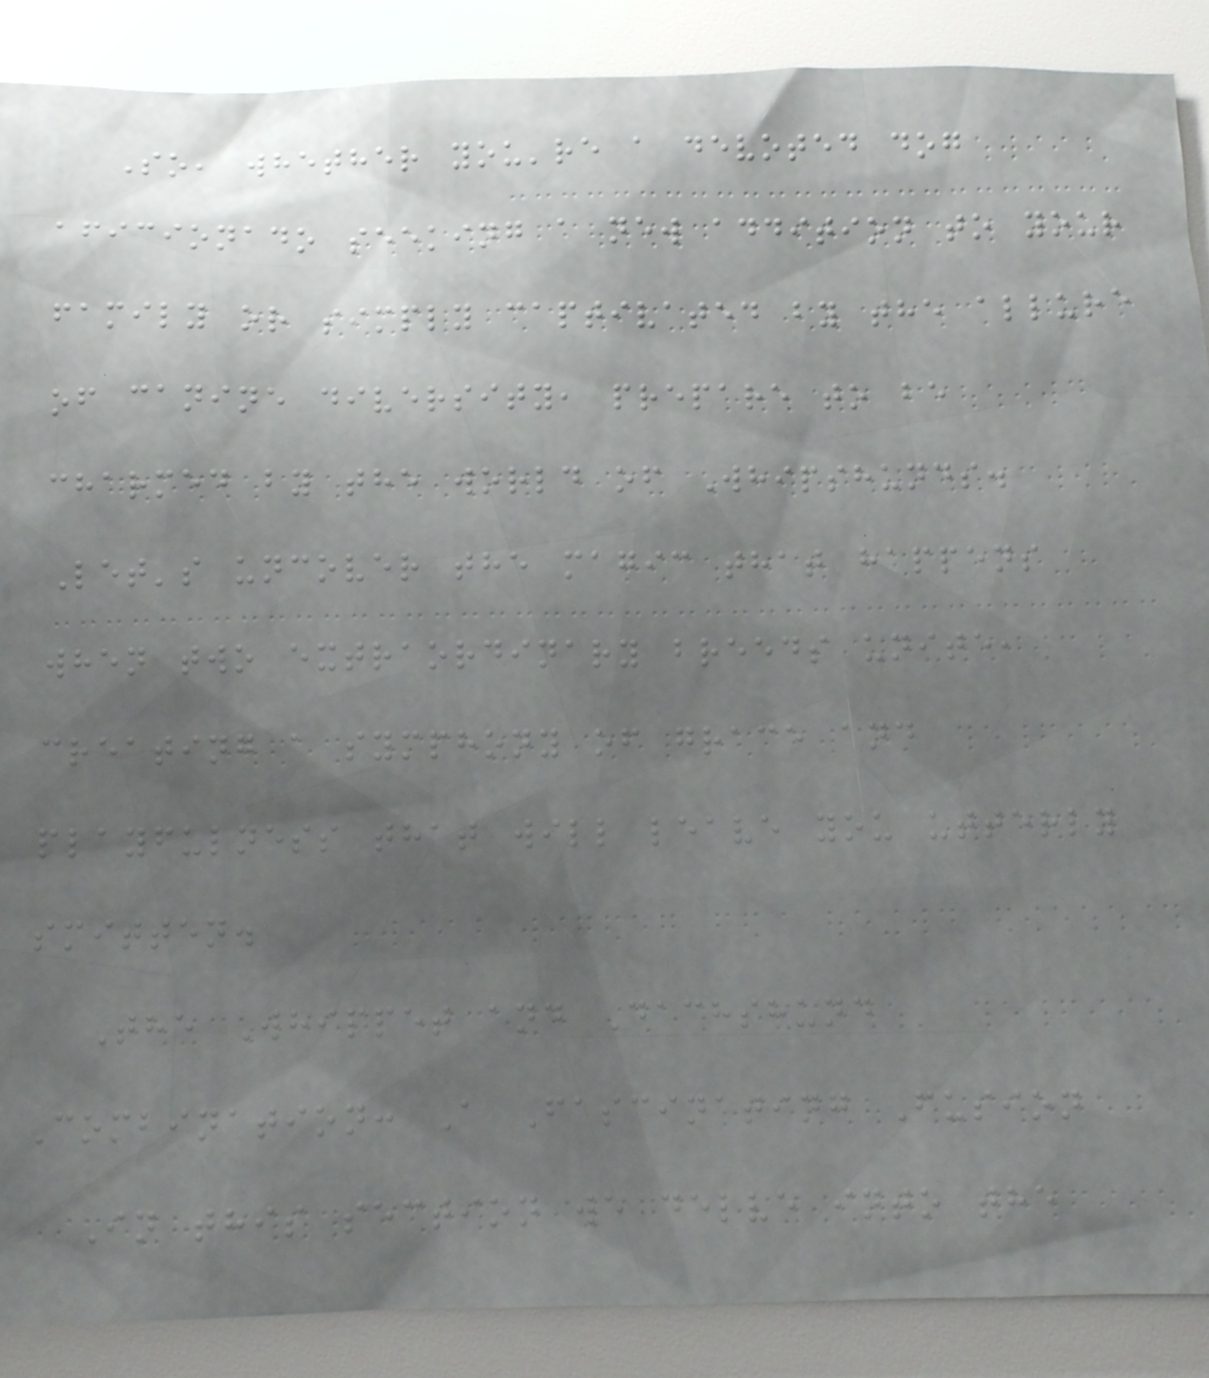So, whether you're a devoted dog
aficionado seeking a new addition to your
family or simply captivated by the allure
of canine diversity, prepare to be
charmed by the world of Whipshunds.
Let's uncover the magic that happens
when two extraordinary breeds unite,
creating a symphony of grace and
playfulness that will leave you utterly
smitten.
The Whippet and Dachshund
Combination: A Fascinating Fusion
In this section we delve into the
